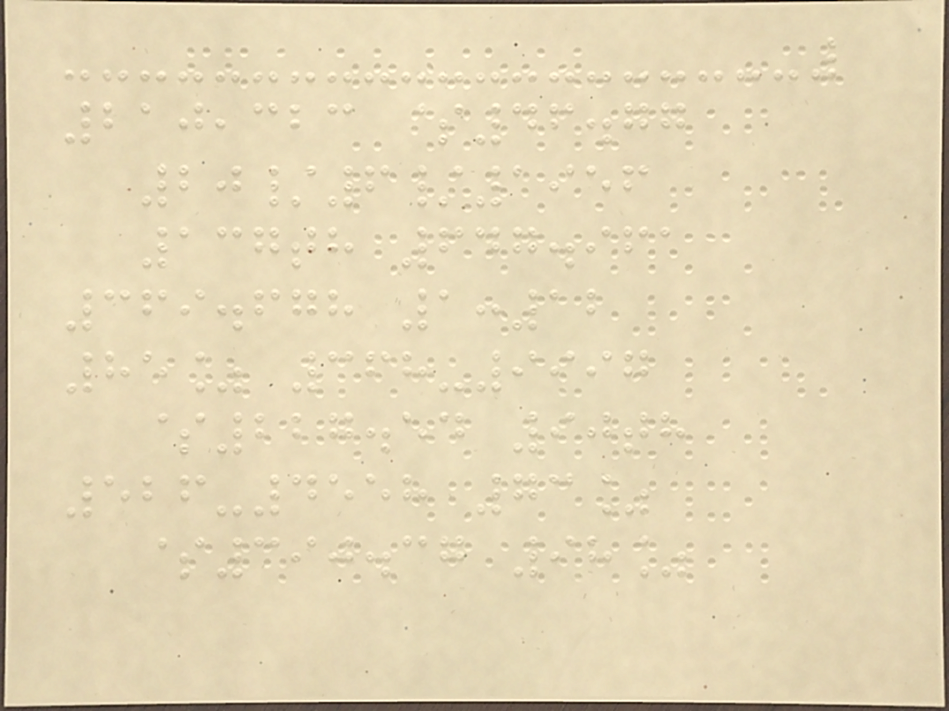210,323 $46.77
20/6/1956
137th 647.961
369.678 1:12
85% 368-9997
$227.54 90th
526-4558 73%
$390.37 98%
